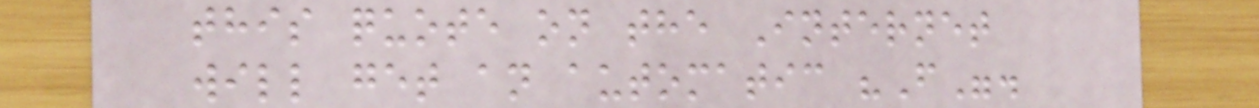this quote on the Internet
will get an automatic "F".
